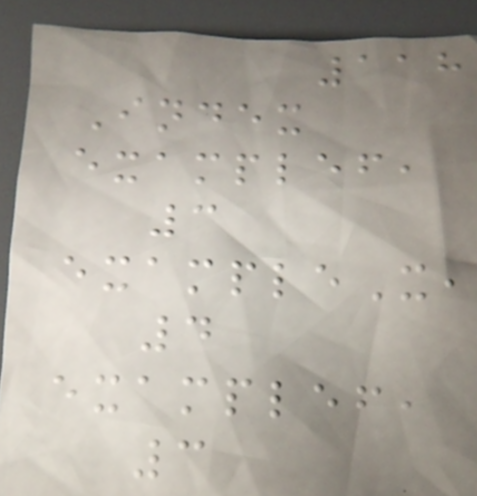118
Index
examplef,
3
exampleX,
4
examplef,
3
